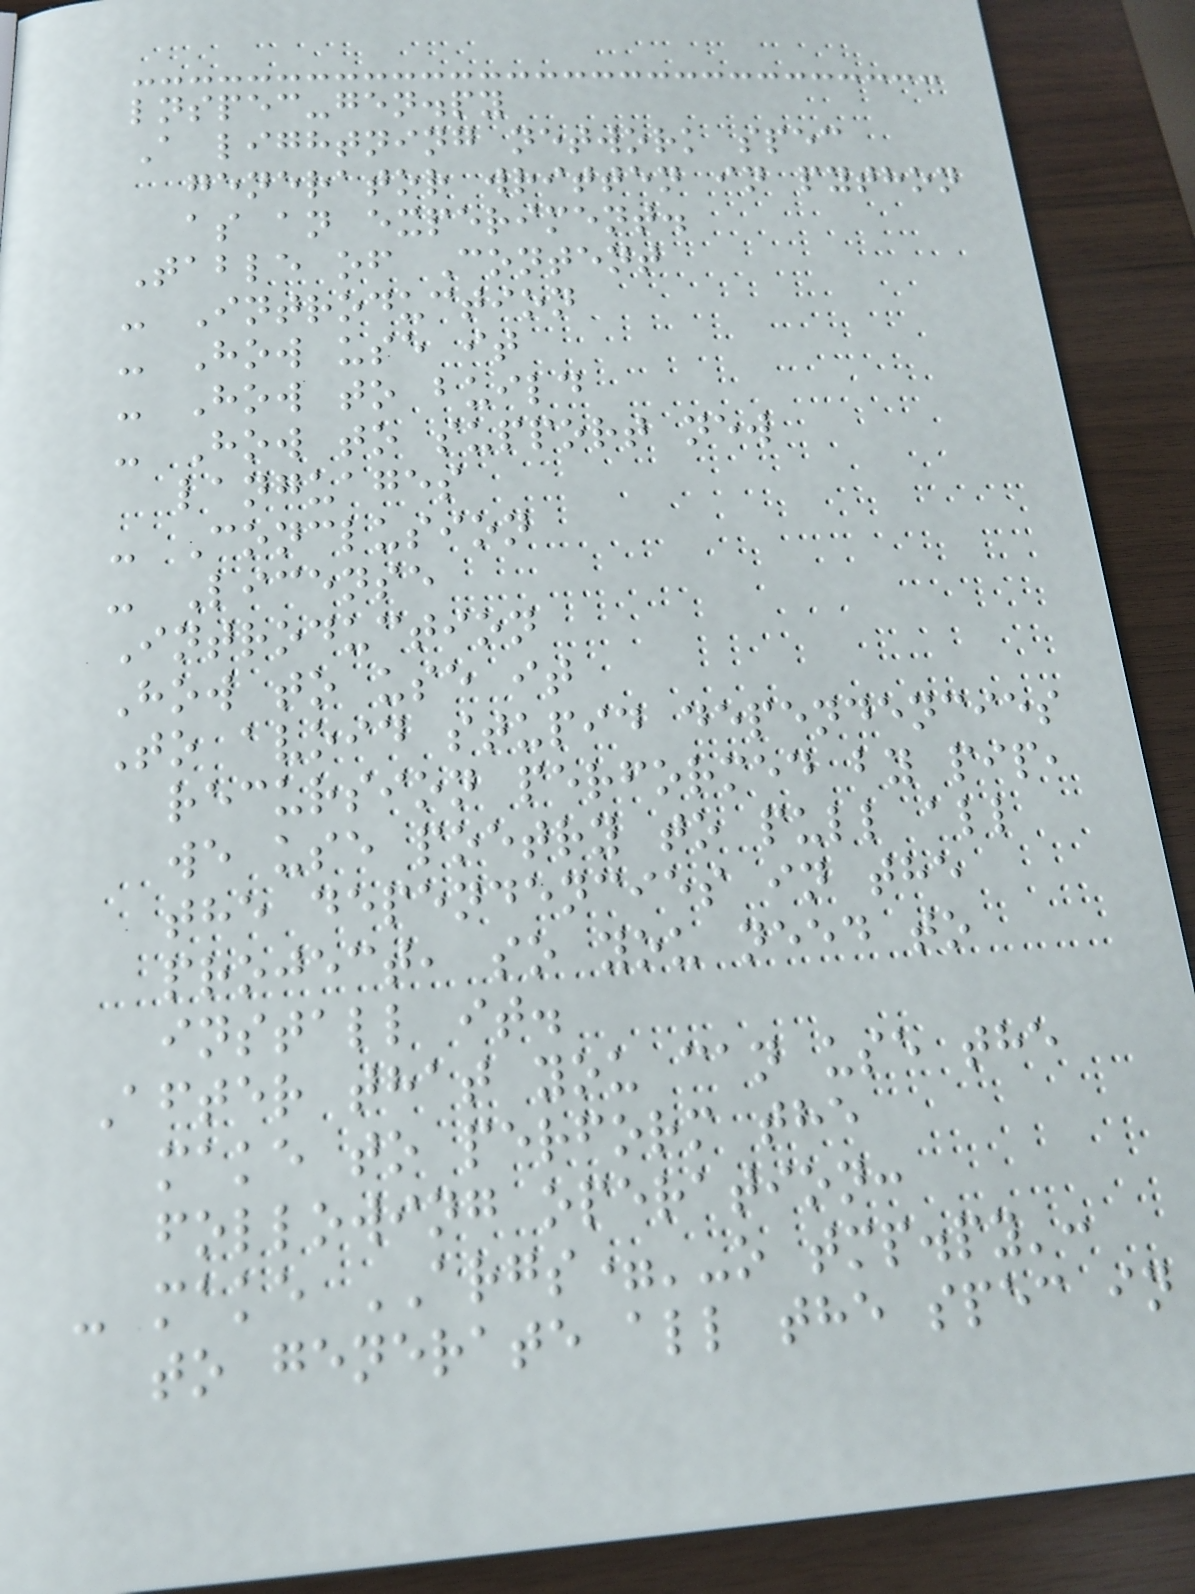lnspec-gen.py
A lightning network spec
generator written in python
as an experiment.
Table of Content
- Introduction
- How use it
- How to build
- How to support new
languages
- Conclusion
- License
Introduction
How to use it
To avoid stupid dependencies
recursion performed by pip,
we use poetry to pull all
the dependencies in the
project, so you need to
install it.
After that you can use the
make to perform the
following operation:
- make ARGS='-o tmp.py':
to generate all the spec in
